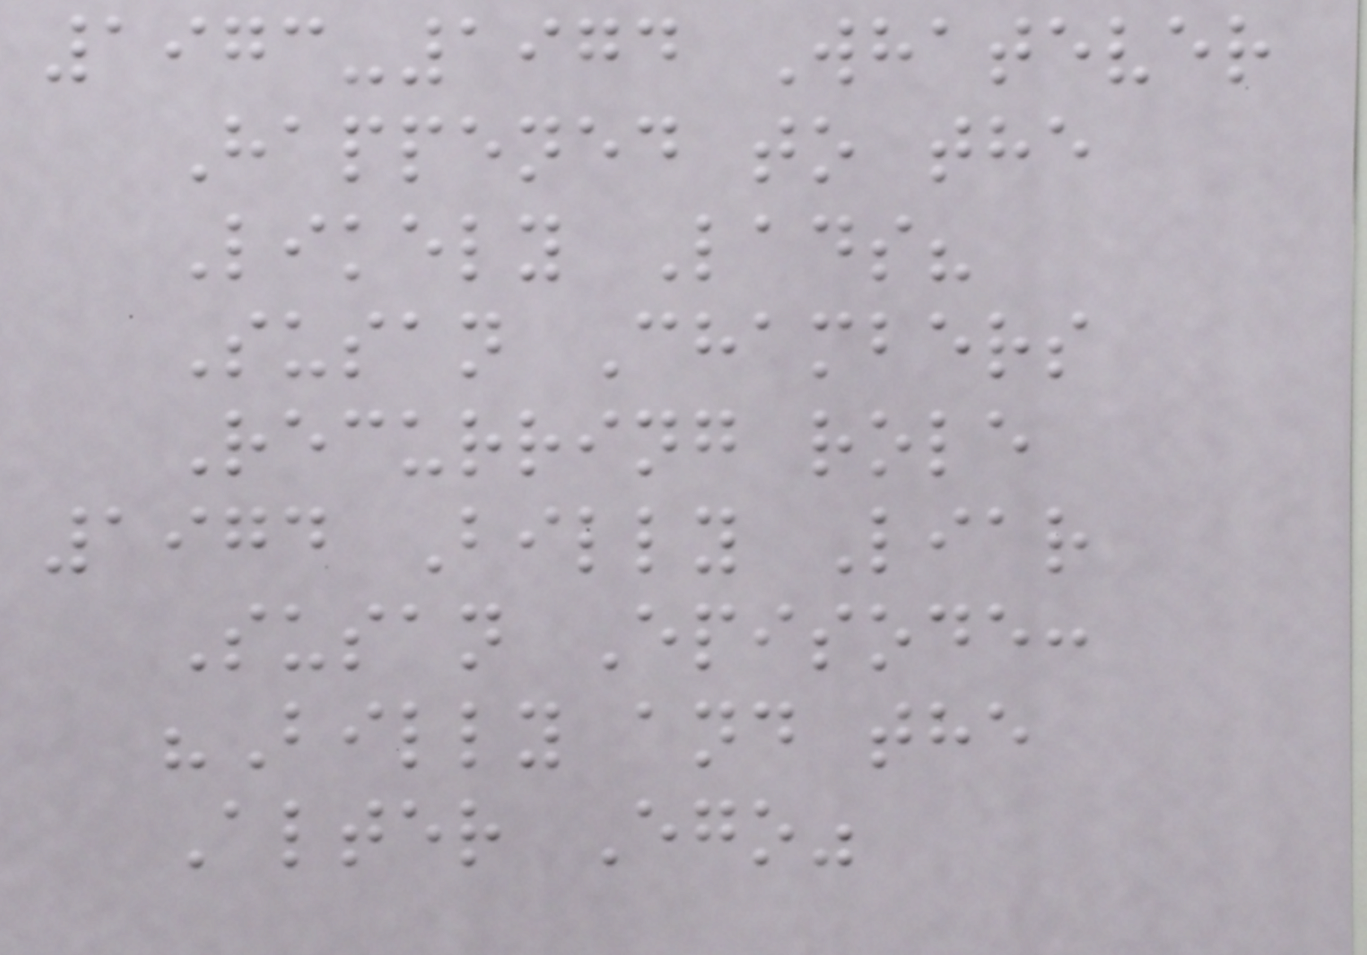1973-1974 Whatever
Happened to the
Likely Lads?
Susan Chambers
Recurring role
1974 Billy Liar
Susan Episode:
"Billy and the
Alter Ego"
